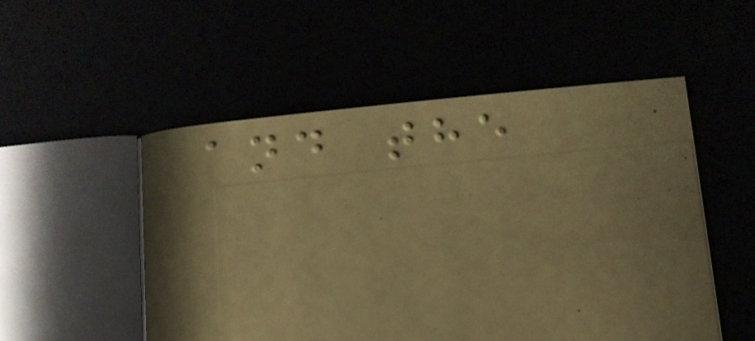and the
